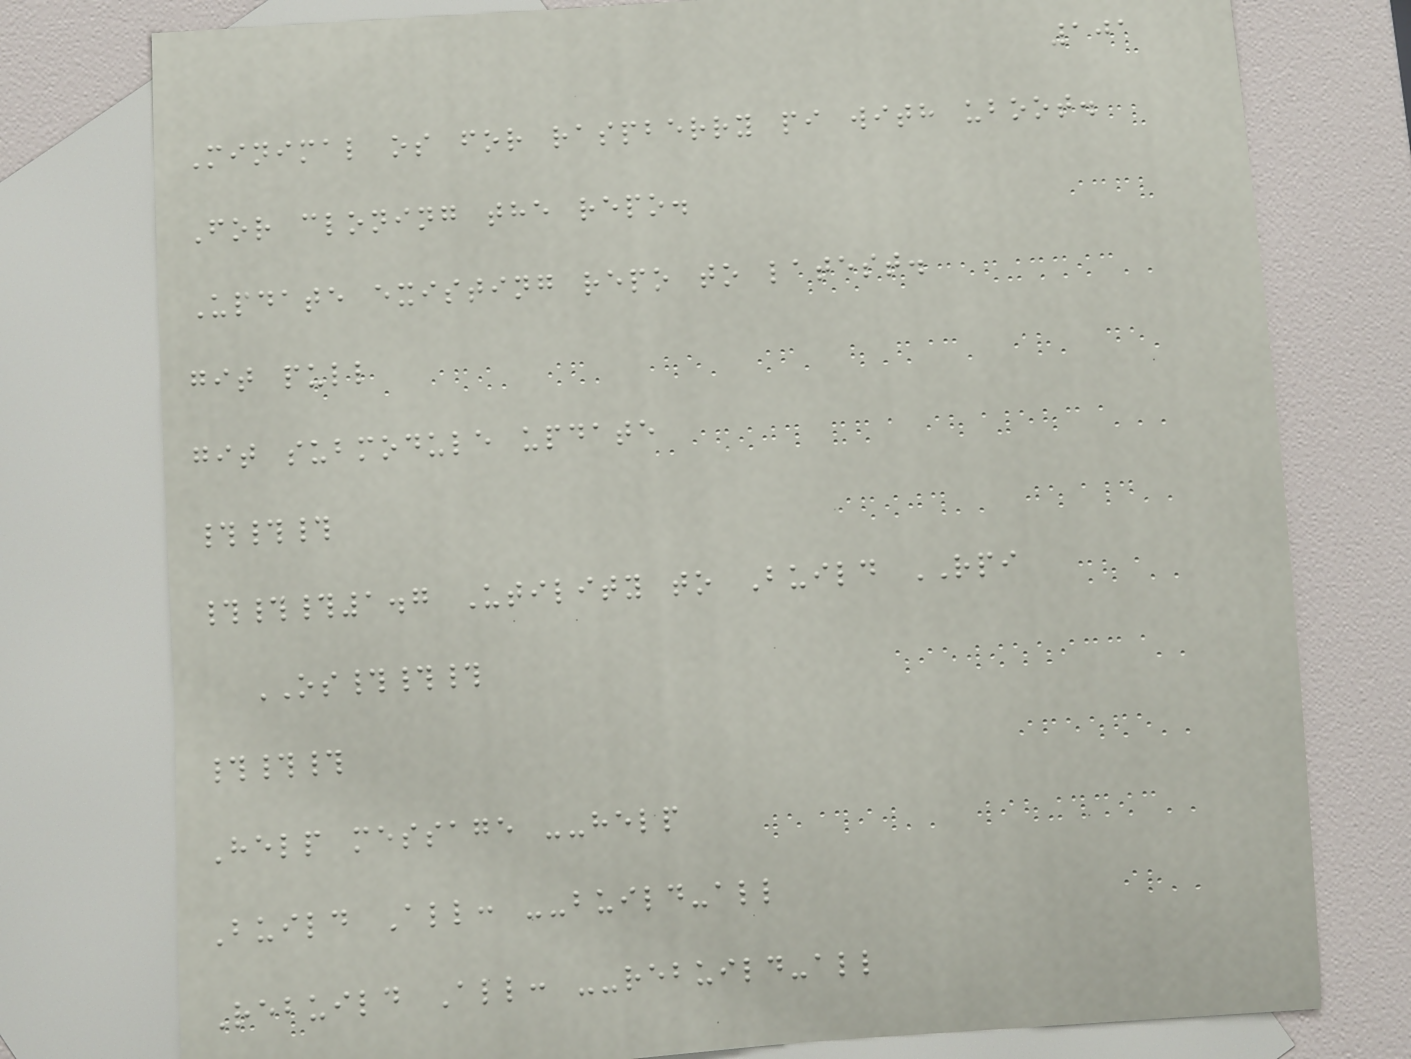101
Minimal os for raspberry pi with uboot.
For cloning the repo.
Update existing repo to latest.
git pull
git submodule update
###
###1.7 Utility to Build RPI
OS###
###
Help message --help
Build All: --build-all
Rebuild All: --rebuild-all
